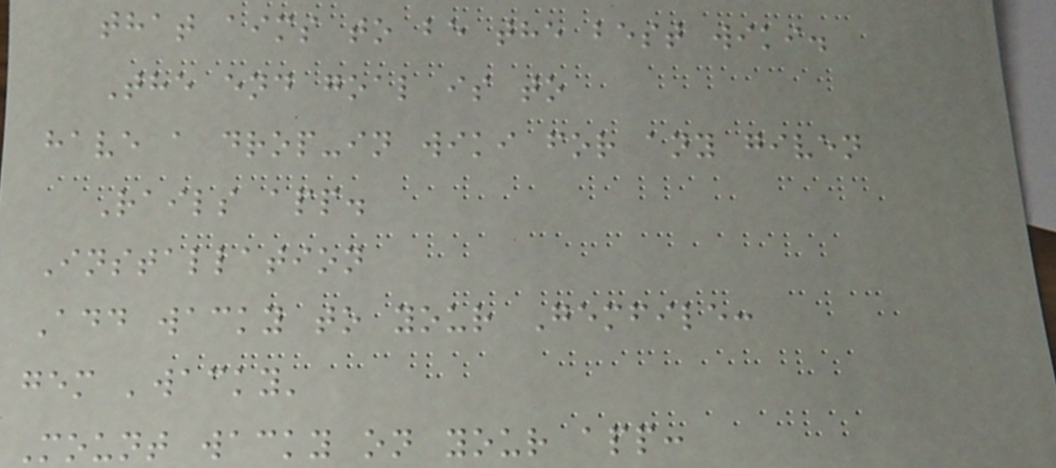that aims to be the best wiki.
The end goal is to
have a drop-in wiki for any given
Rails app.
Installation
Add wacky to your Gemfile:
gem 'wacky'
Mount wacky on your app:
